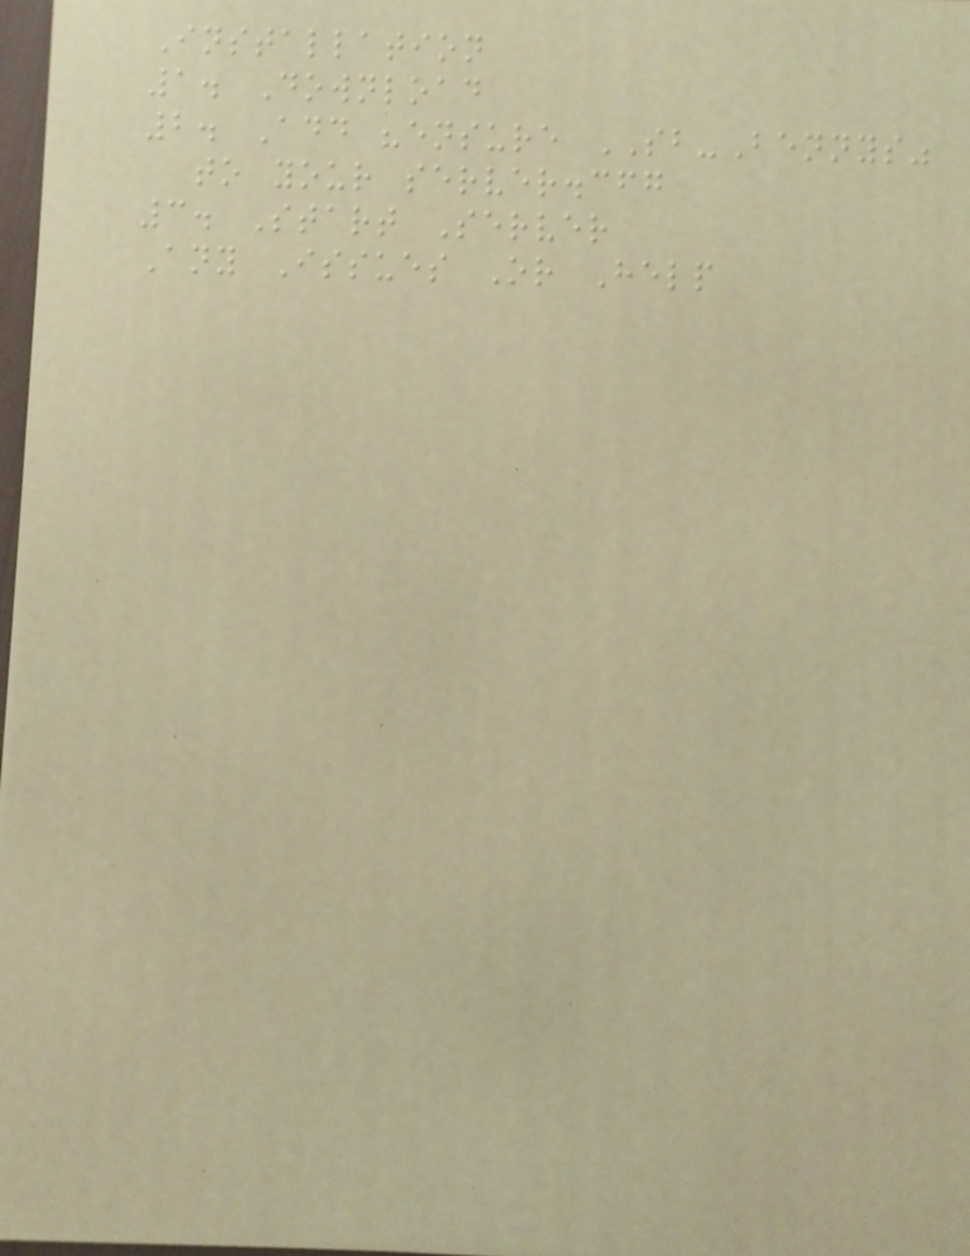Installation
1. Download
2. Add "ensure SB-Bennys"
to your server.cfg
3. Start Server
Any Issues Or Help
